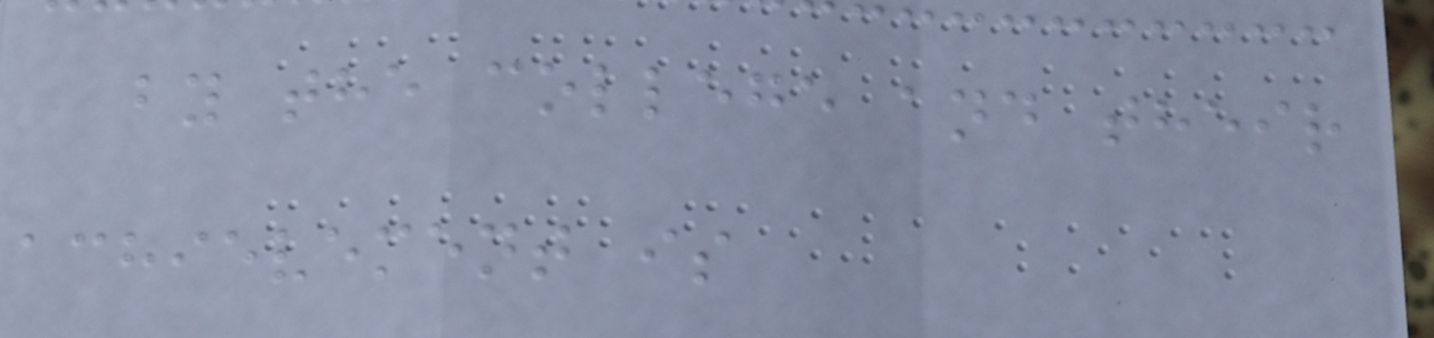by the college and their
achievement is
